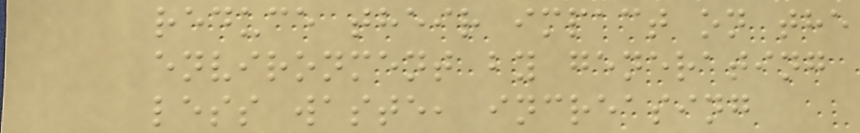reduce their impact on the
environment by generating
less waste, increasing
